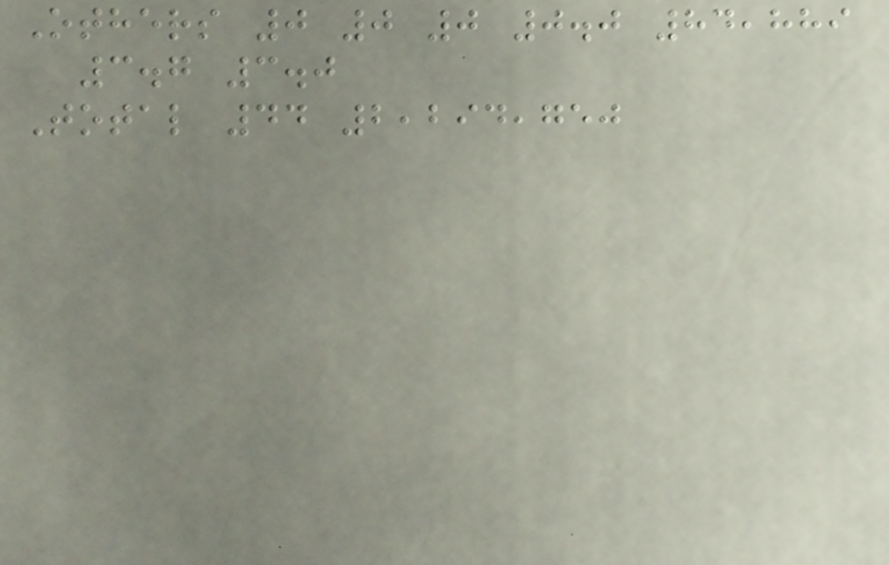Others 0 0 0 0.0 84,889
3.7 3.0
Total 44 2,294,750
